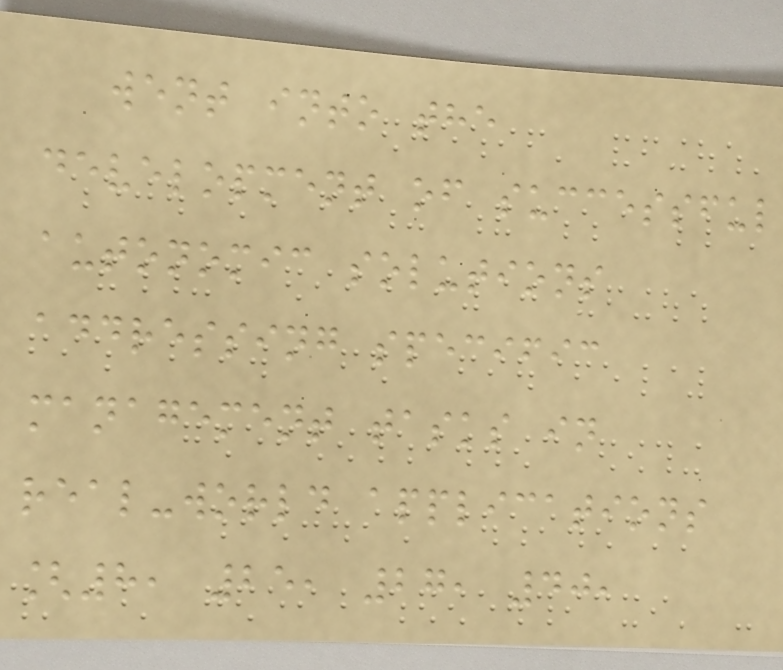went into the
development of successful
autonomic solutions
addressing specific
management tasks in
real-world applications
[8, 25, 27, 40,
